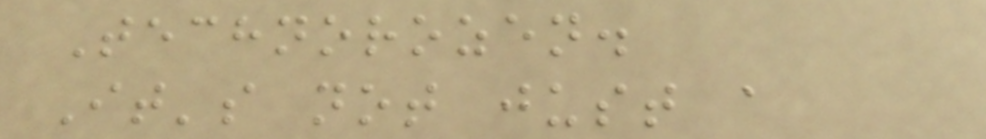Technorozen.
It's not just a
